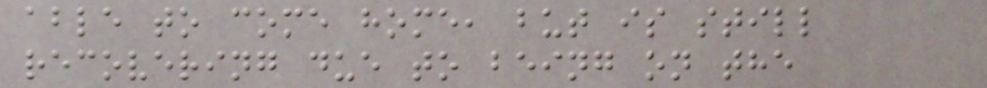able to come home, but is still
recovering due to being on the
